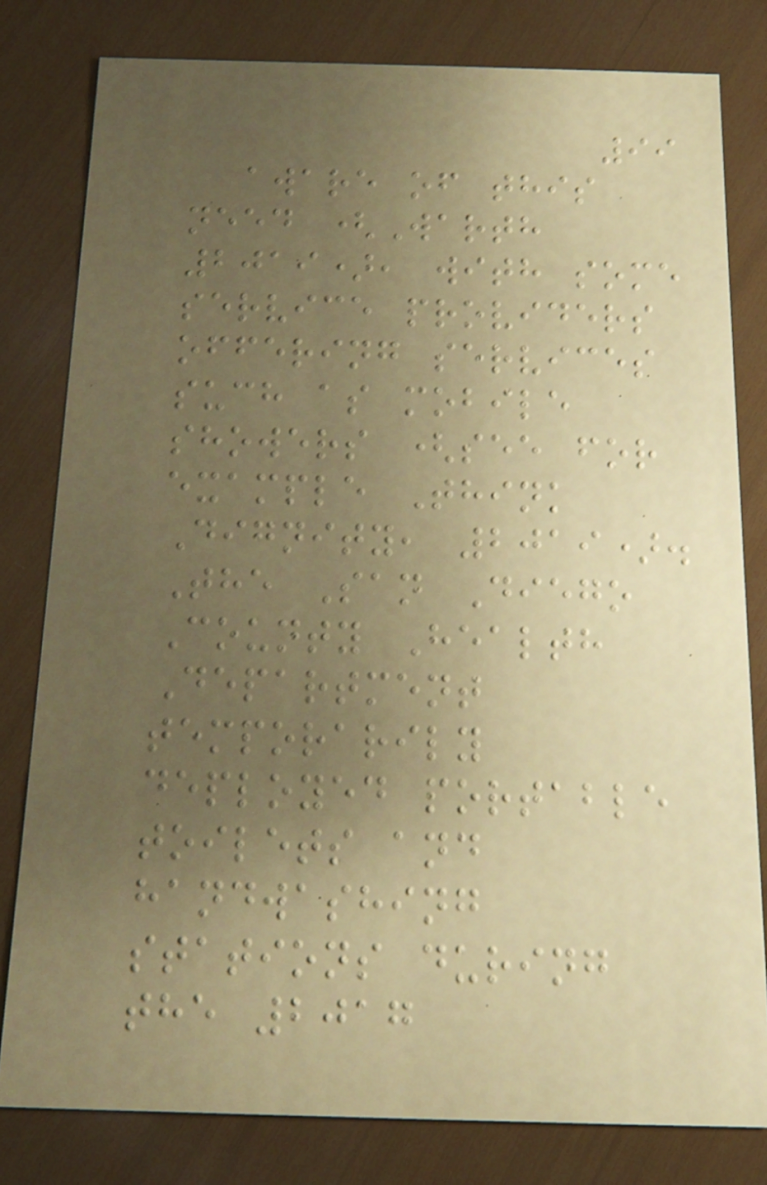99
aware of this
need (Warth
2019), with some
service providers
offering services
such as mobile
showers (see for
example Think
Dignity, 2019).
The San Diego
County Health
Department
temporarily
deployed portable
toilets and
handwashing
stations during
the 2017
